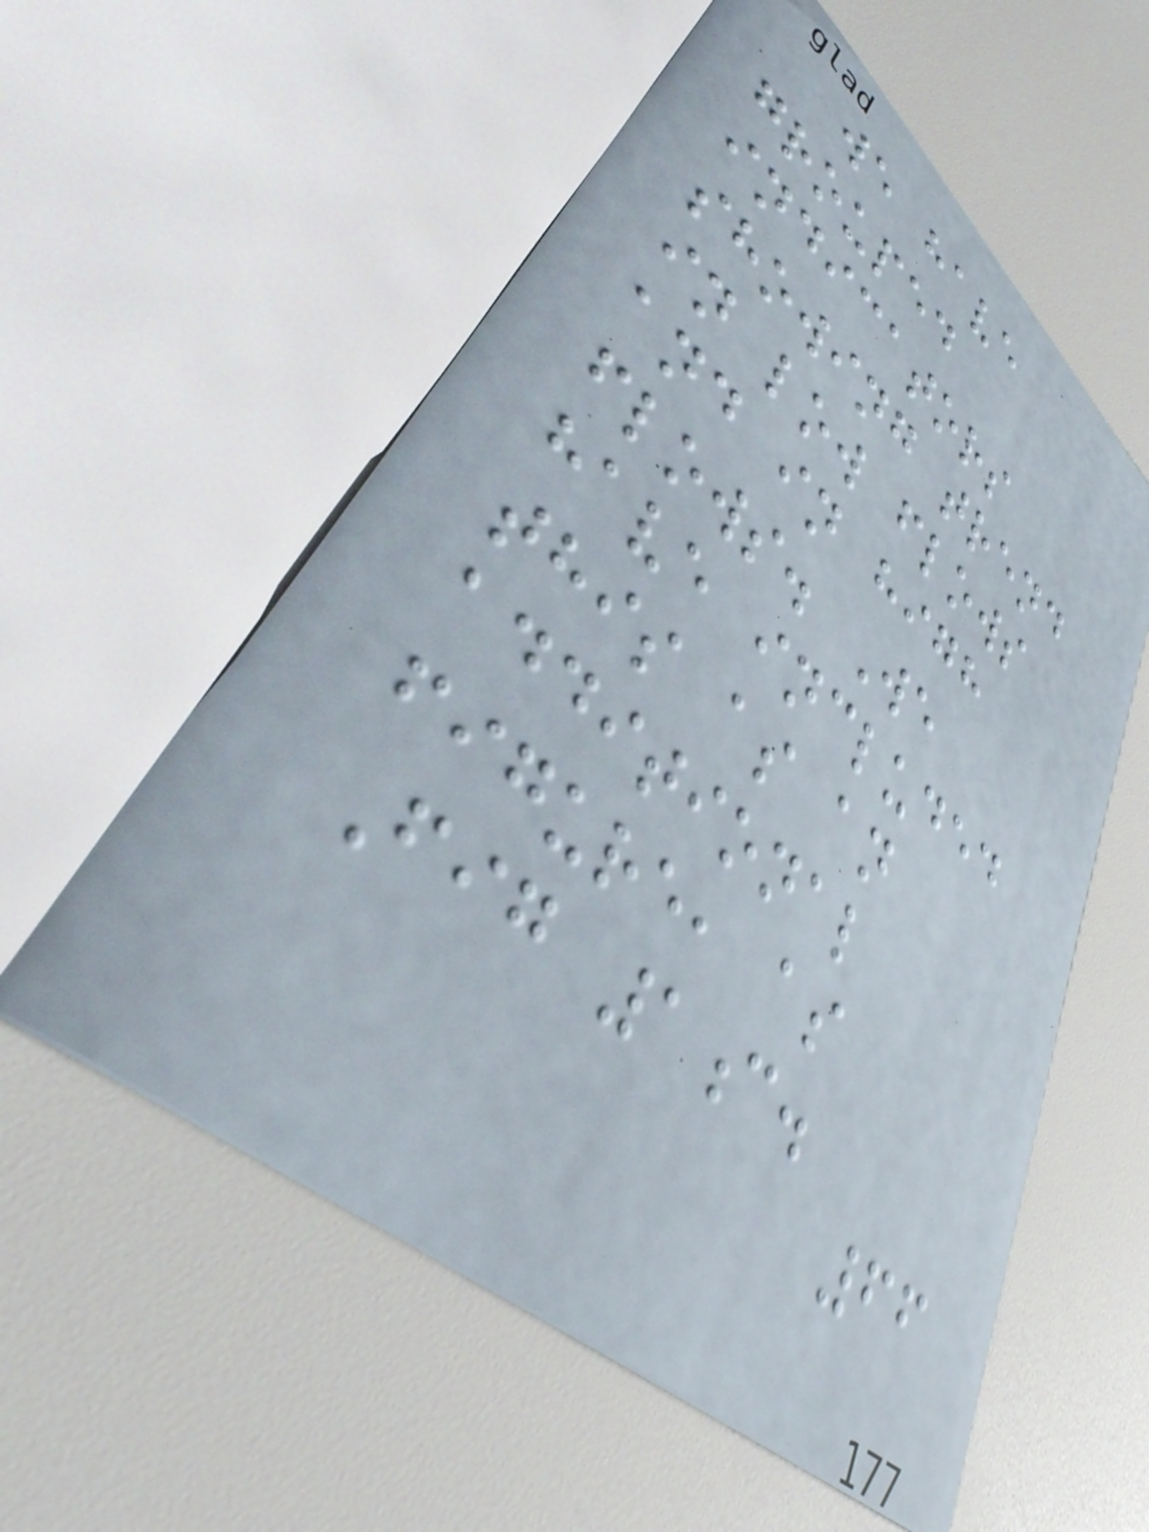we have
grouped
indicators
showing trend
in low flows
and in high
flows. We
have included
this as an
additional
figure, as
Fig 1c.
66
